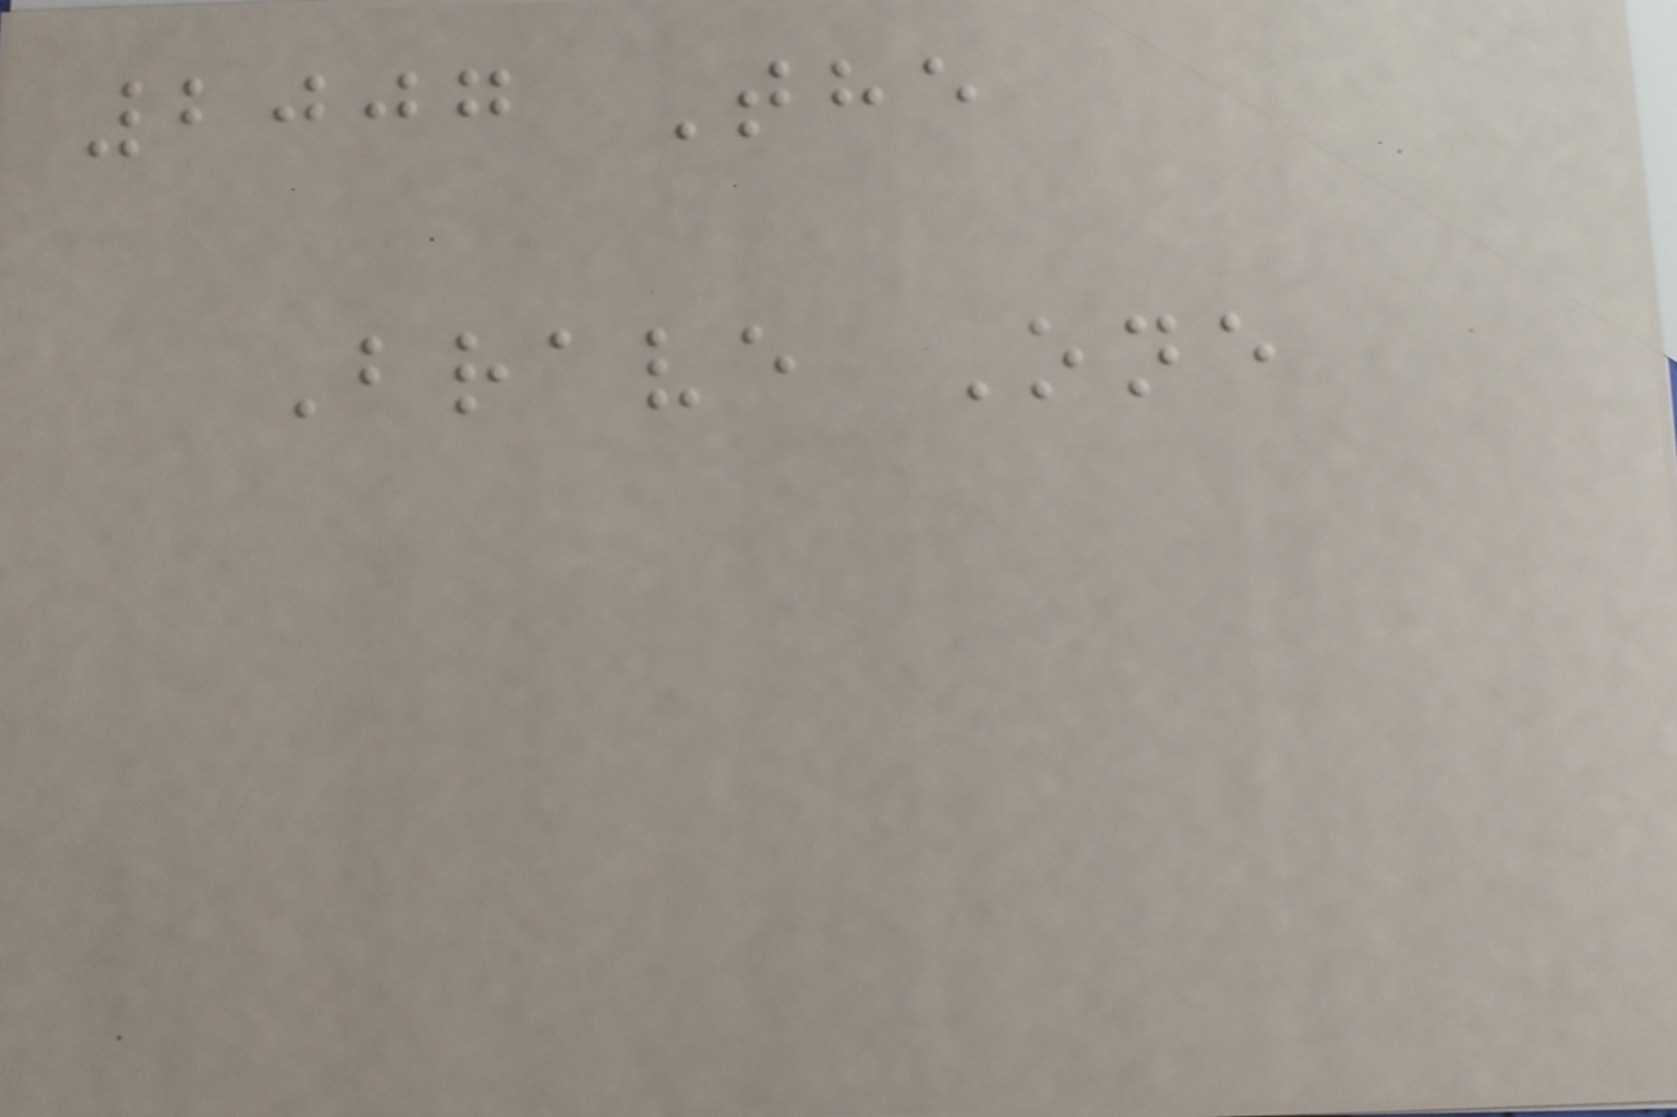2007 The
Brave One
